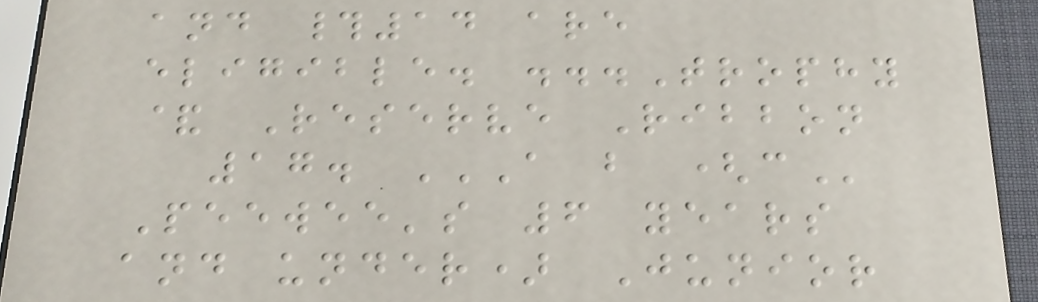and #14 are
eligible. ...Trophy
& Reserve Ribbon
17. A B (C
Peewee's 6 years
and under) Junior
